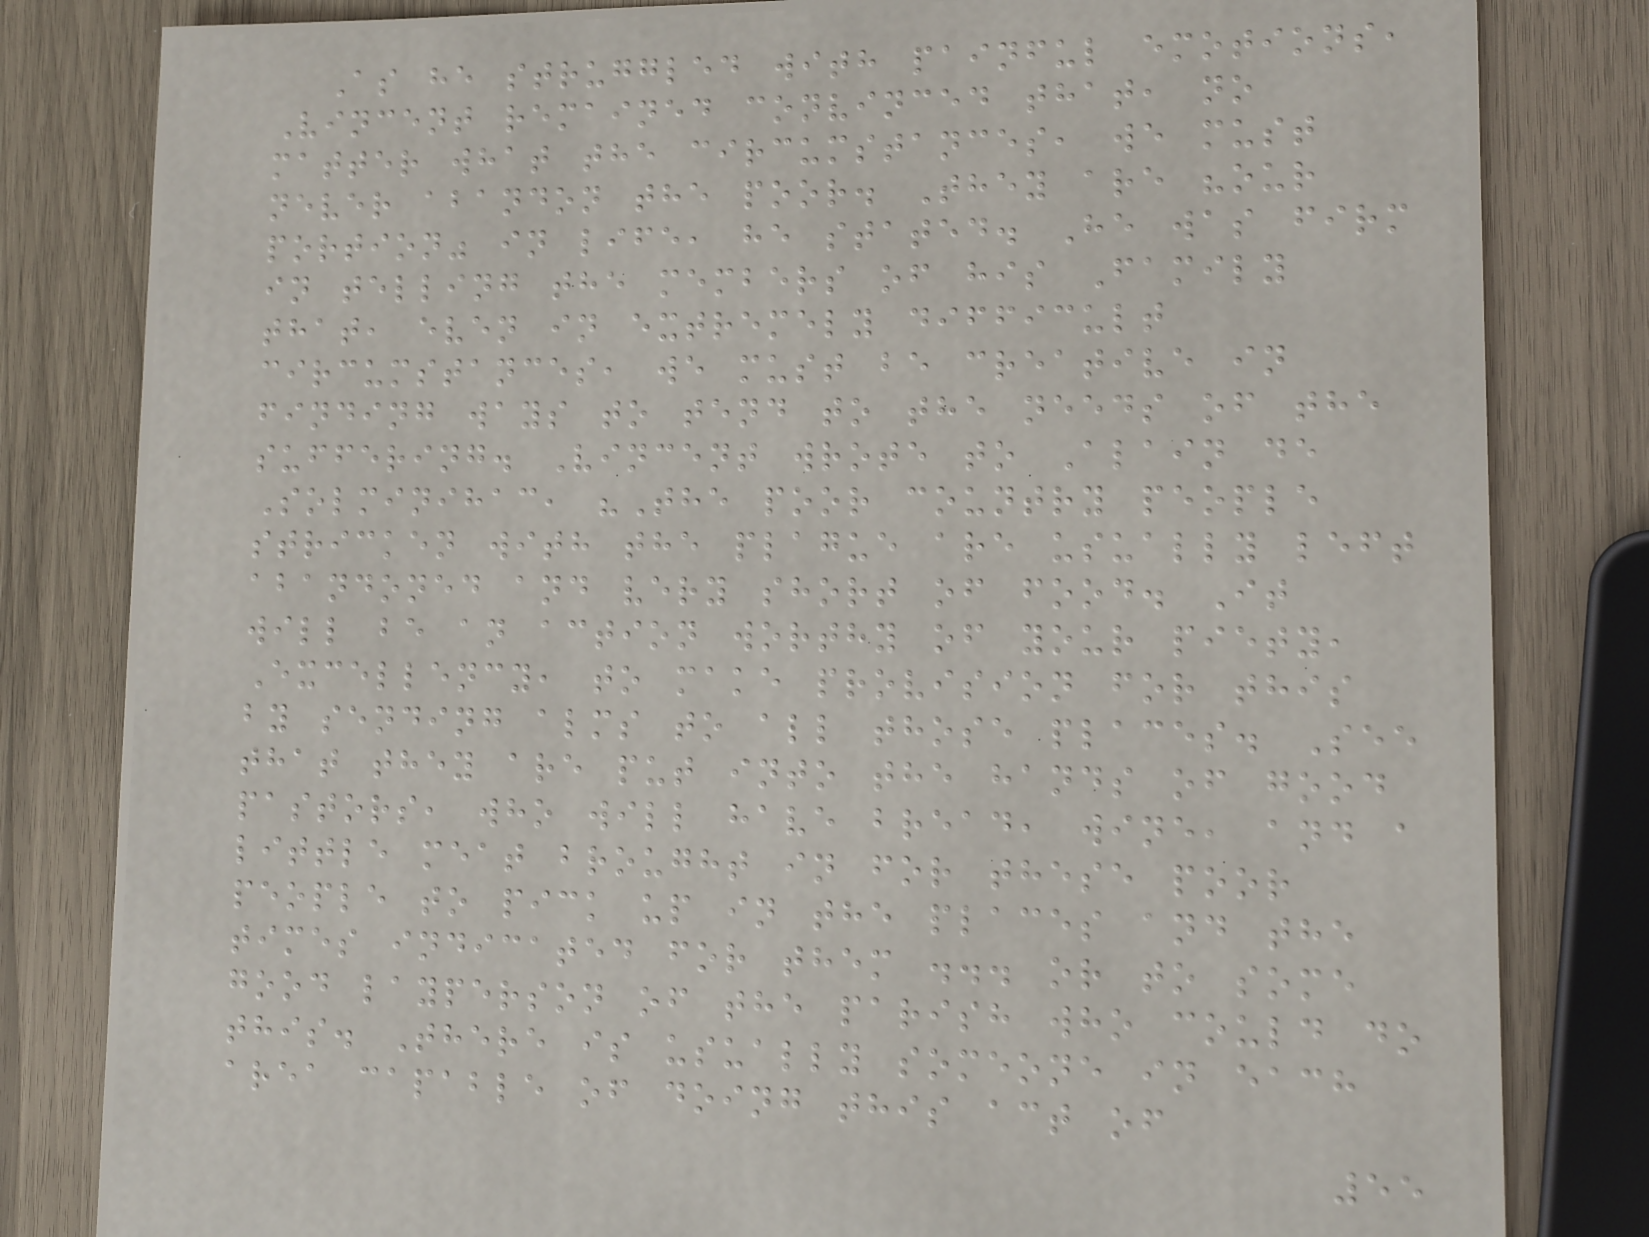As he struggled with painful emotions,
Vincent remained convinced that, no
matter what the circumstances, we must
never abandon the poor. They are "our
portion" in life, he stated. He was firm
in telling the members of his Family
that, even in extremely difficult
circumstances, we must be creative in
finding ways to tend to the needs of the
suffering. Vincent wrote to Alain de
Solminihac, "The poor country people
stricken with the plague are usually left
abandoned and very short of food. It
will be an action worthy of your piety,
Excellency, to make provision for this
by sending alms to all those places. See
that they are put into the hands of good
pastors, who will have bread, wine, and a
little meat brought in for these poor
people to pick up in the places and the
times indicated for them ... or to some
good layperson of the parish who could do
this. There is usually someone in each
area capable of doing this act of
55
